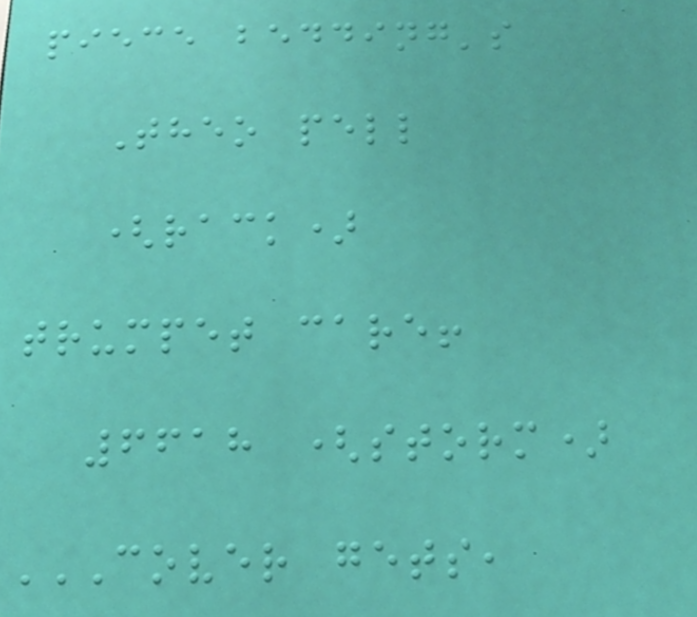piece bedding's
Theo pell
(rack)
trumpet care!
6618 (storm)
COVER GETS,
